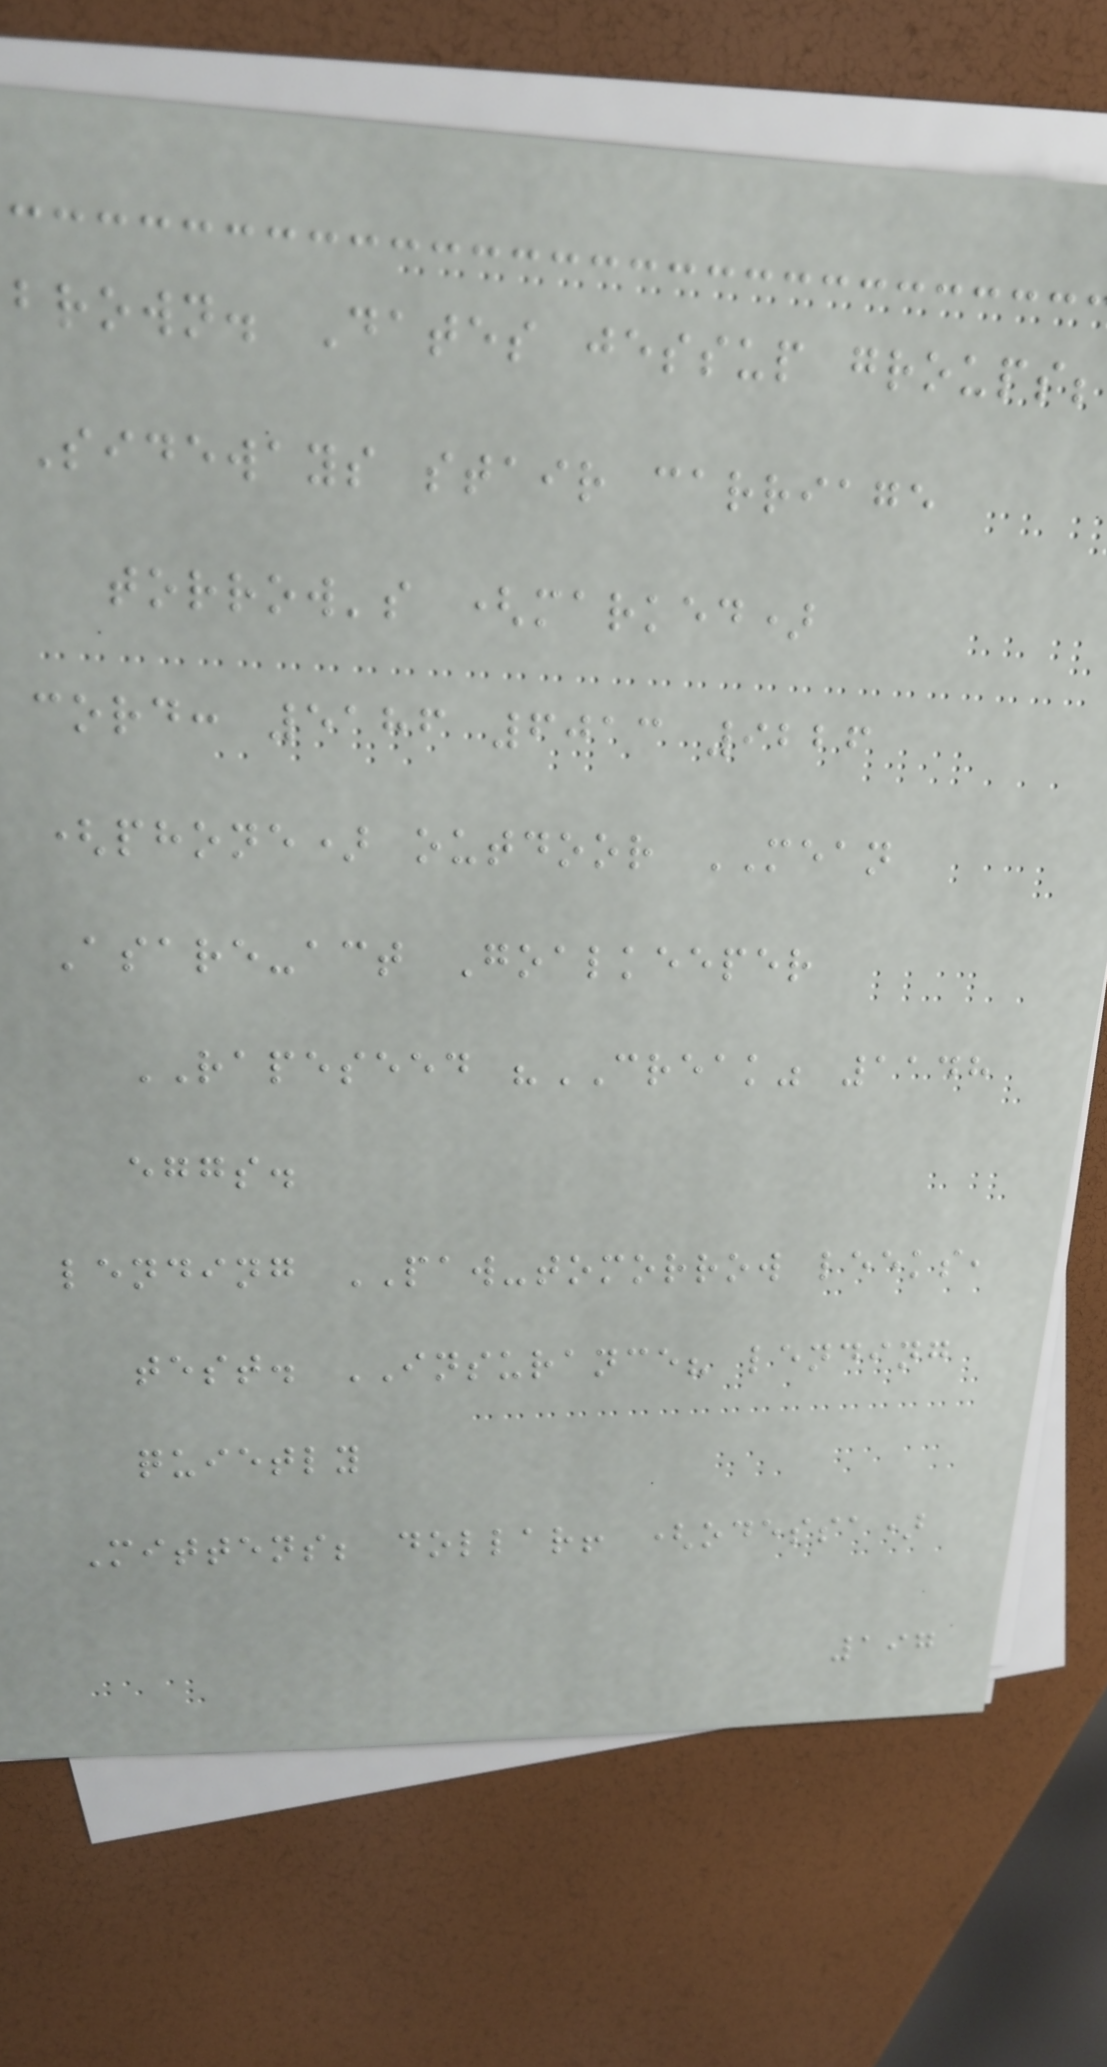brown. Dates jessup groups;
Sideways stair carriage
torrow's (marked)
cord: 5186 6013 9226
(phone) outdoor MEAN
Asare-act Goalkeeper
RAPESEED "CREAK" 1148
eggs.
lending PAW-tomorrow leeks,
test. INSURANCE? lending
quietly
Mittens; dollar! (odessa)
197
